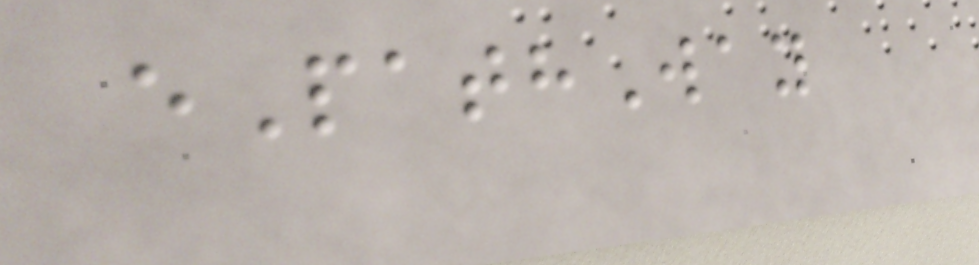ePathWay
